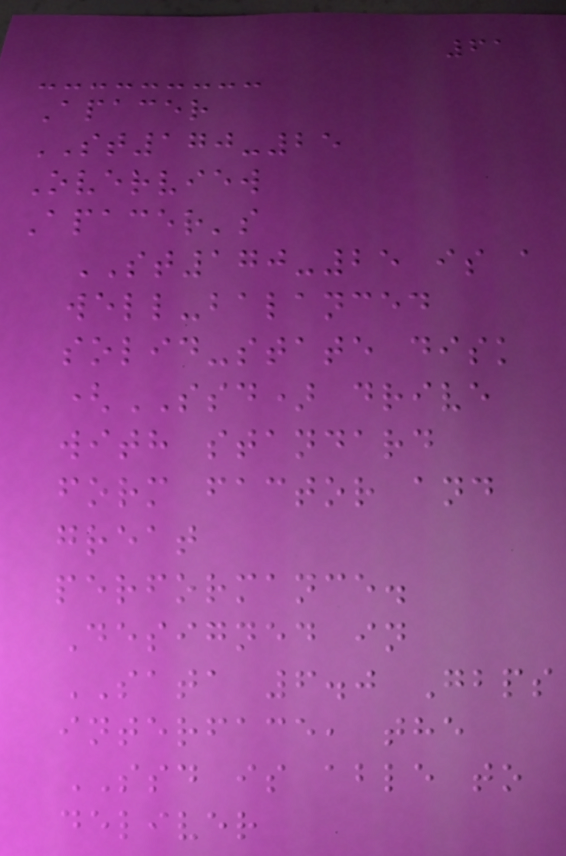61
Apacer
ST170-25
Overview
Apacer's
ST170-25 is a
well-balanced
solid-state disk
(SSD) drive
with standard
form factor and
great
performance.
Designed in
SATA 6.0 Gbps
interface, the
SSD is able to
deliver
